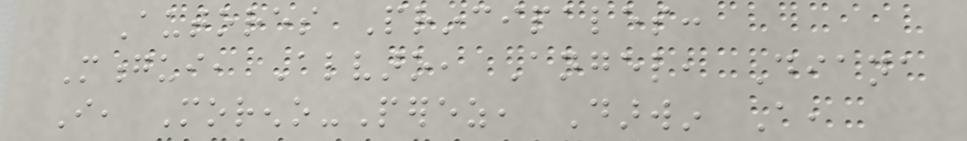Autores Principales:
Mongui, Alvaro, Angel, Diana
I, Moreno-Perez, Darwin A,
